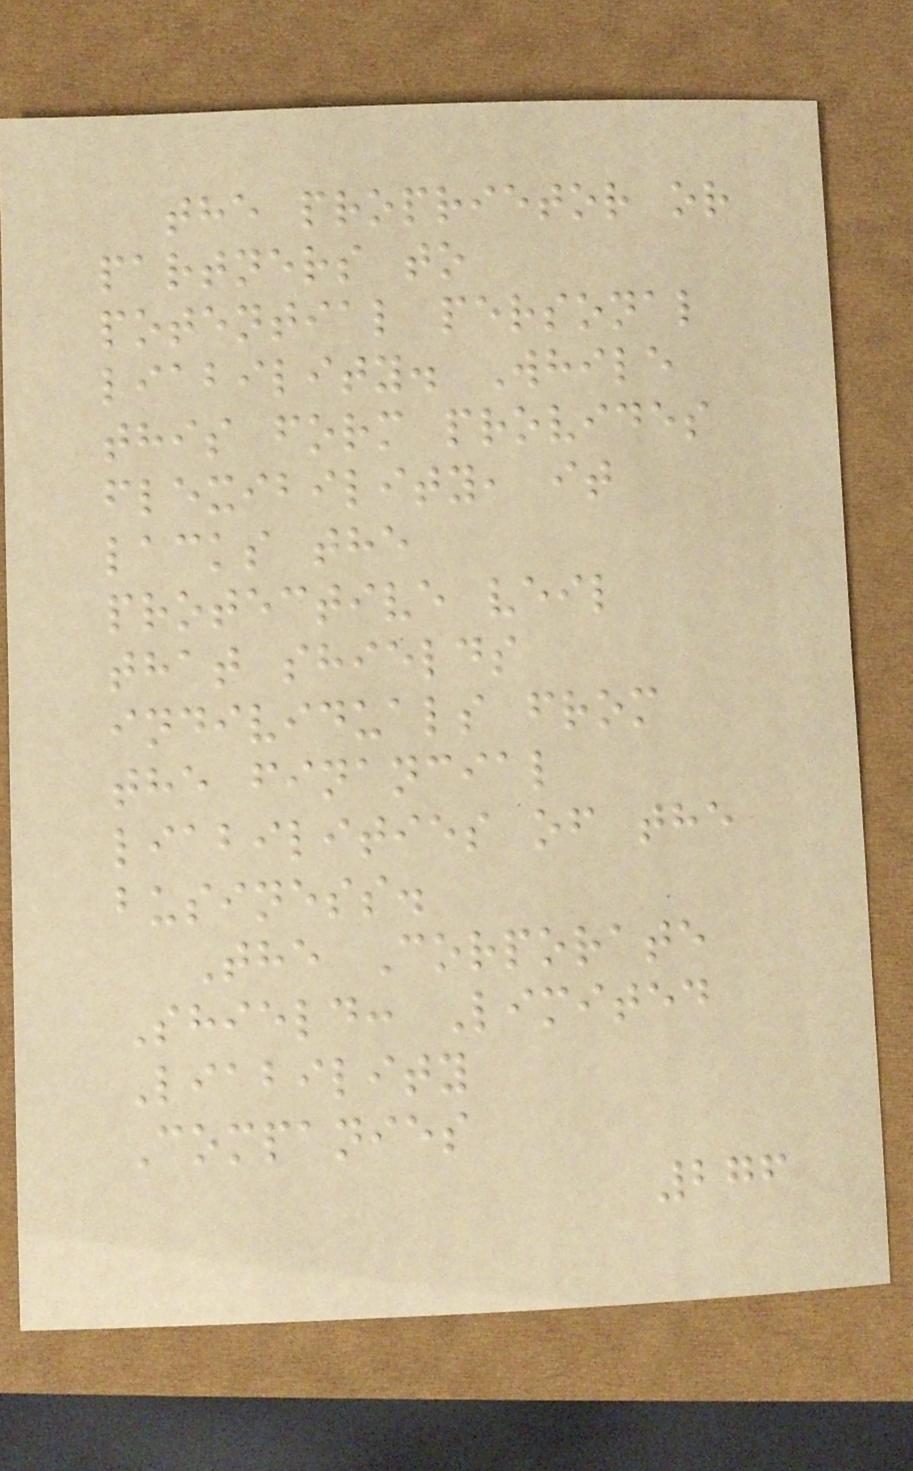the proprietor or
partners to
potential personal
liability. While
this form provides
flexibility, it
lacks the
protective veil
that shields
individuals from
the financial
liabilities of the
business.
The Corporate
Shield: Limited
Liability
Companies
276
